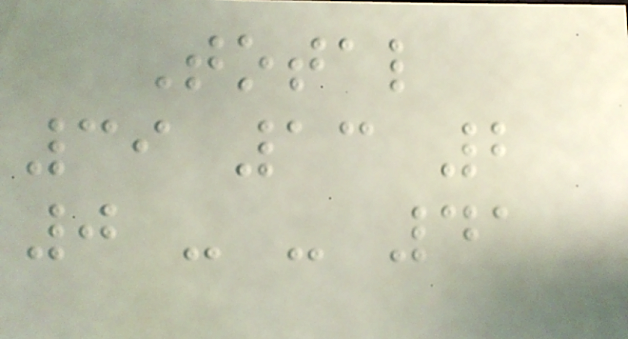Total
39 13 2
0 - - 41
